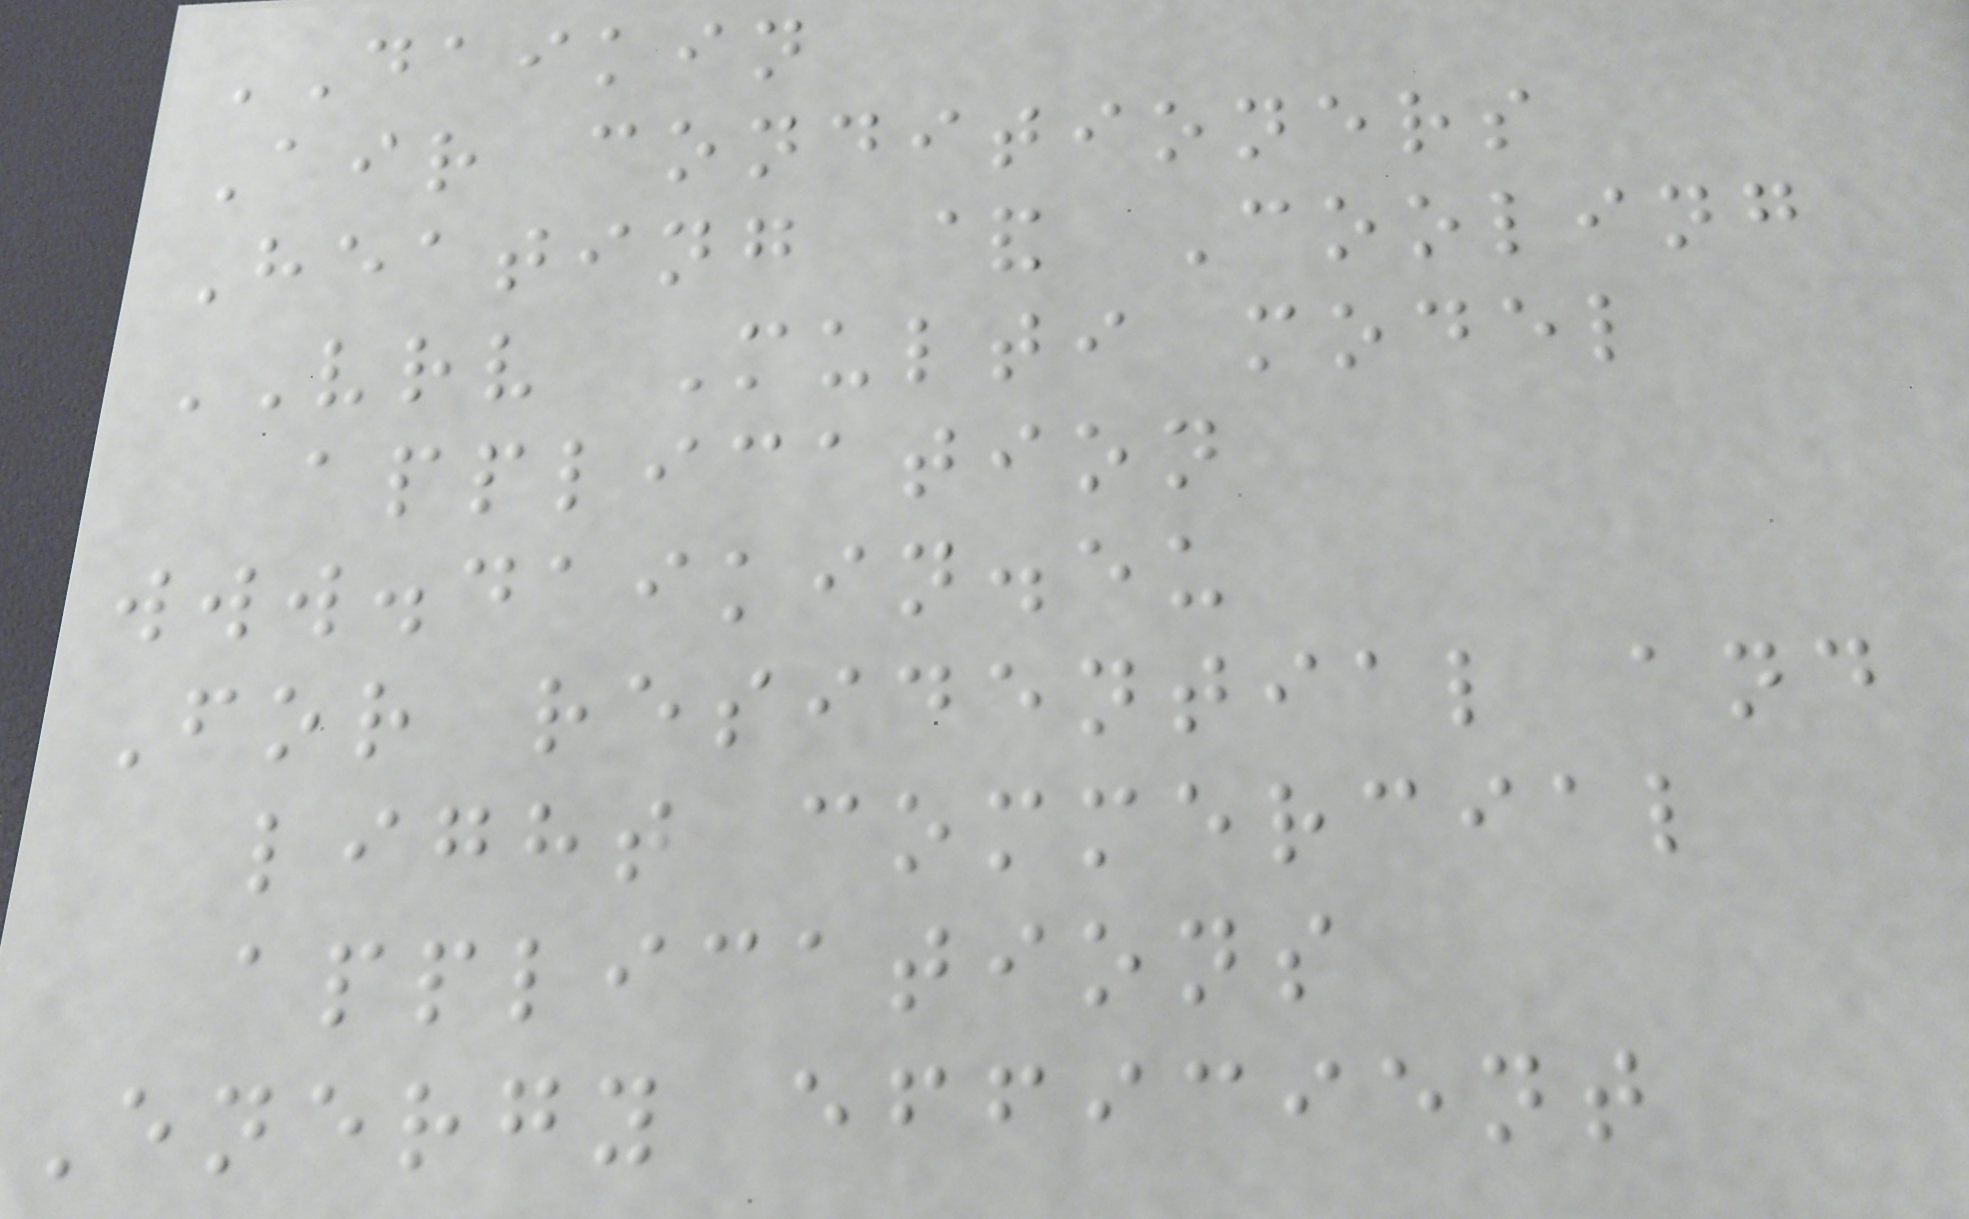DAIKIN
Air conditioners
Heating & Cooling
VRV Multi model
application
www.daikin.eu
For residential and
light commercial
applications
Energy efficient
